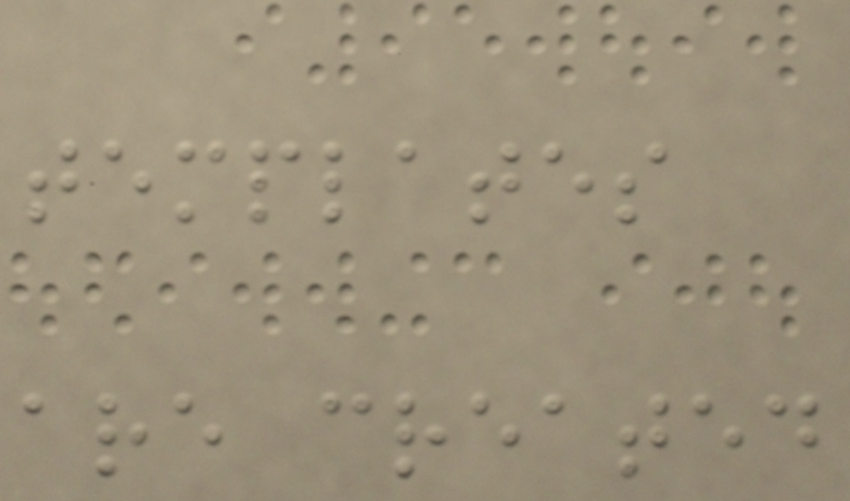templates
are created
